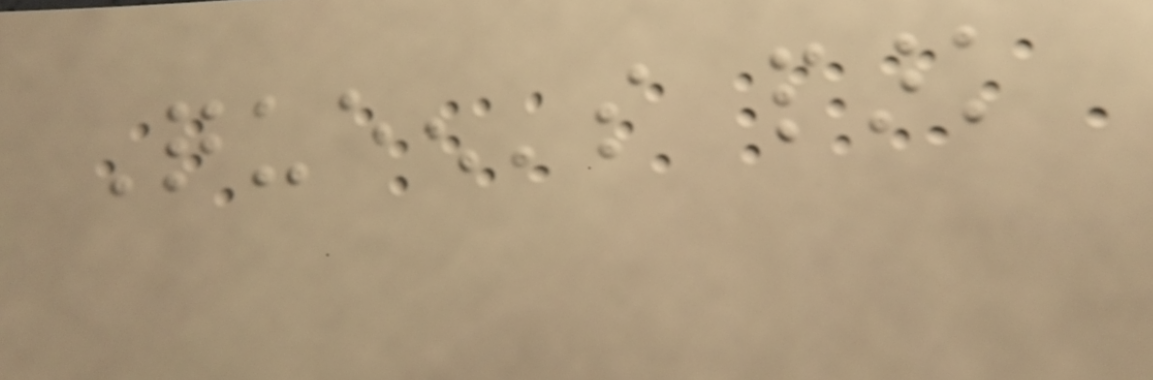Queen's park
